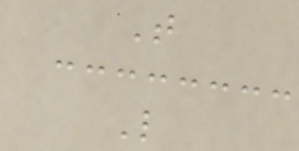T
L
